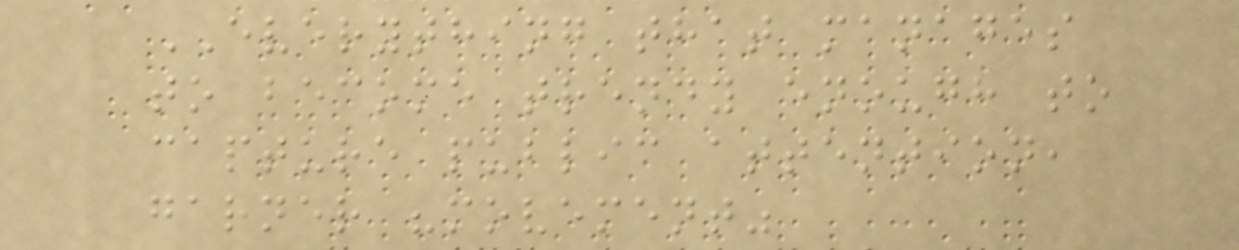EVERYTHING that manages
to become trendy enough to
capture public attention,
garner "movement"
